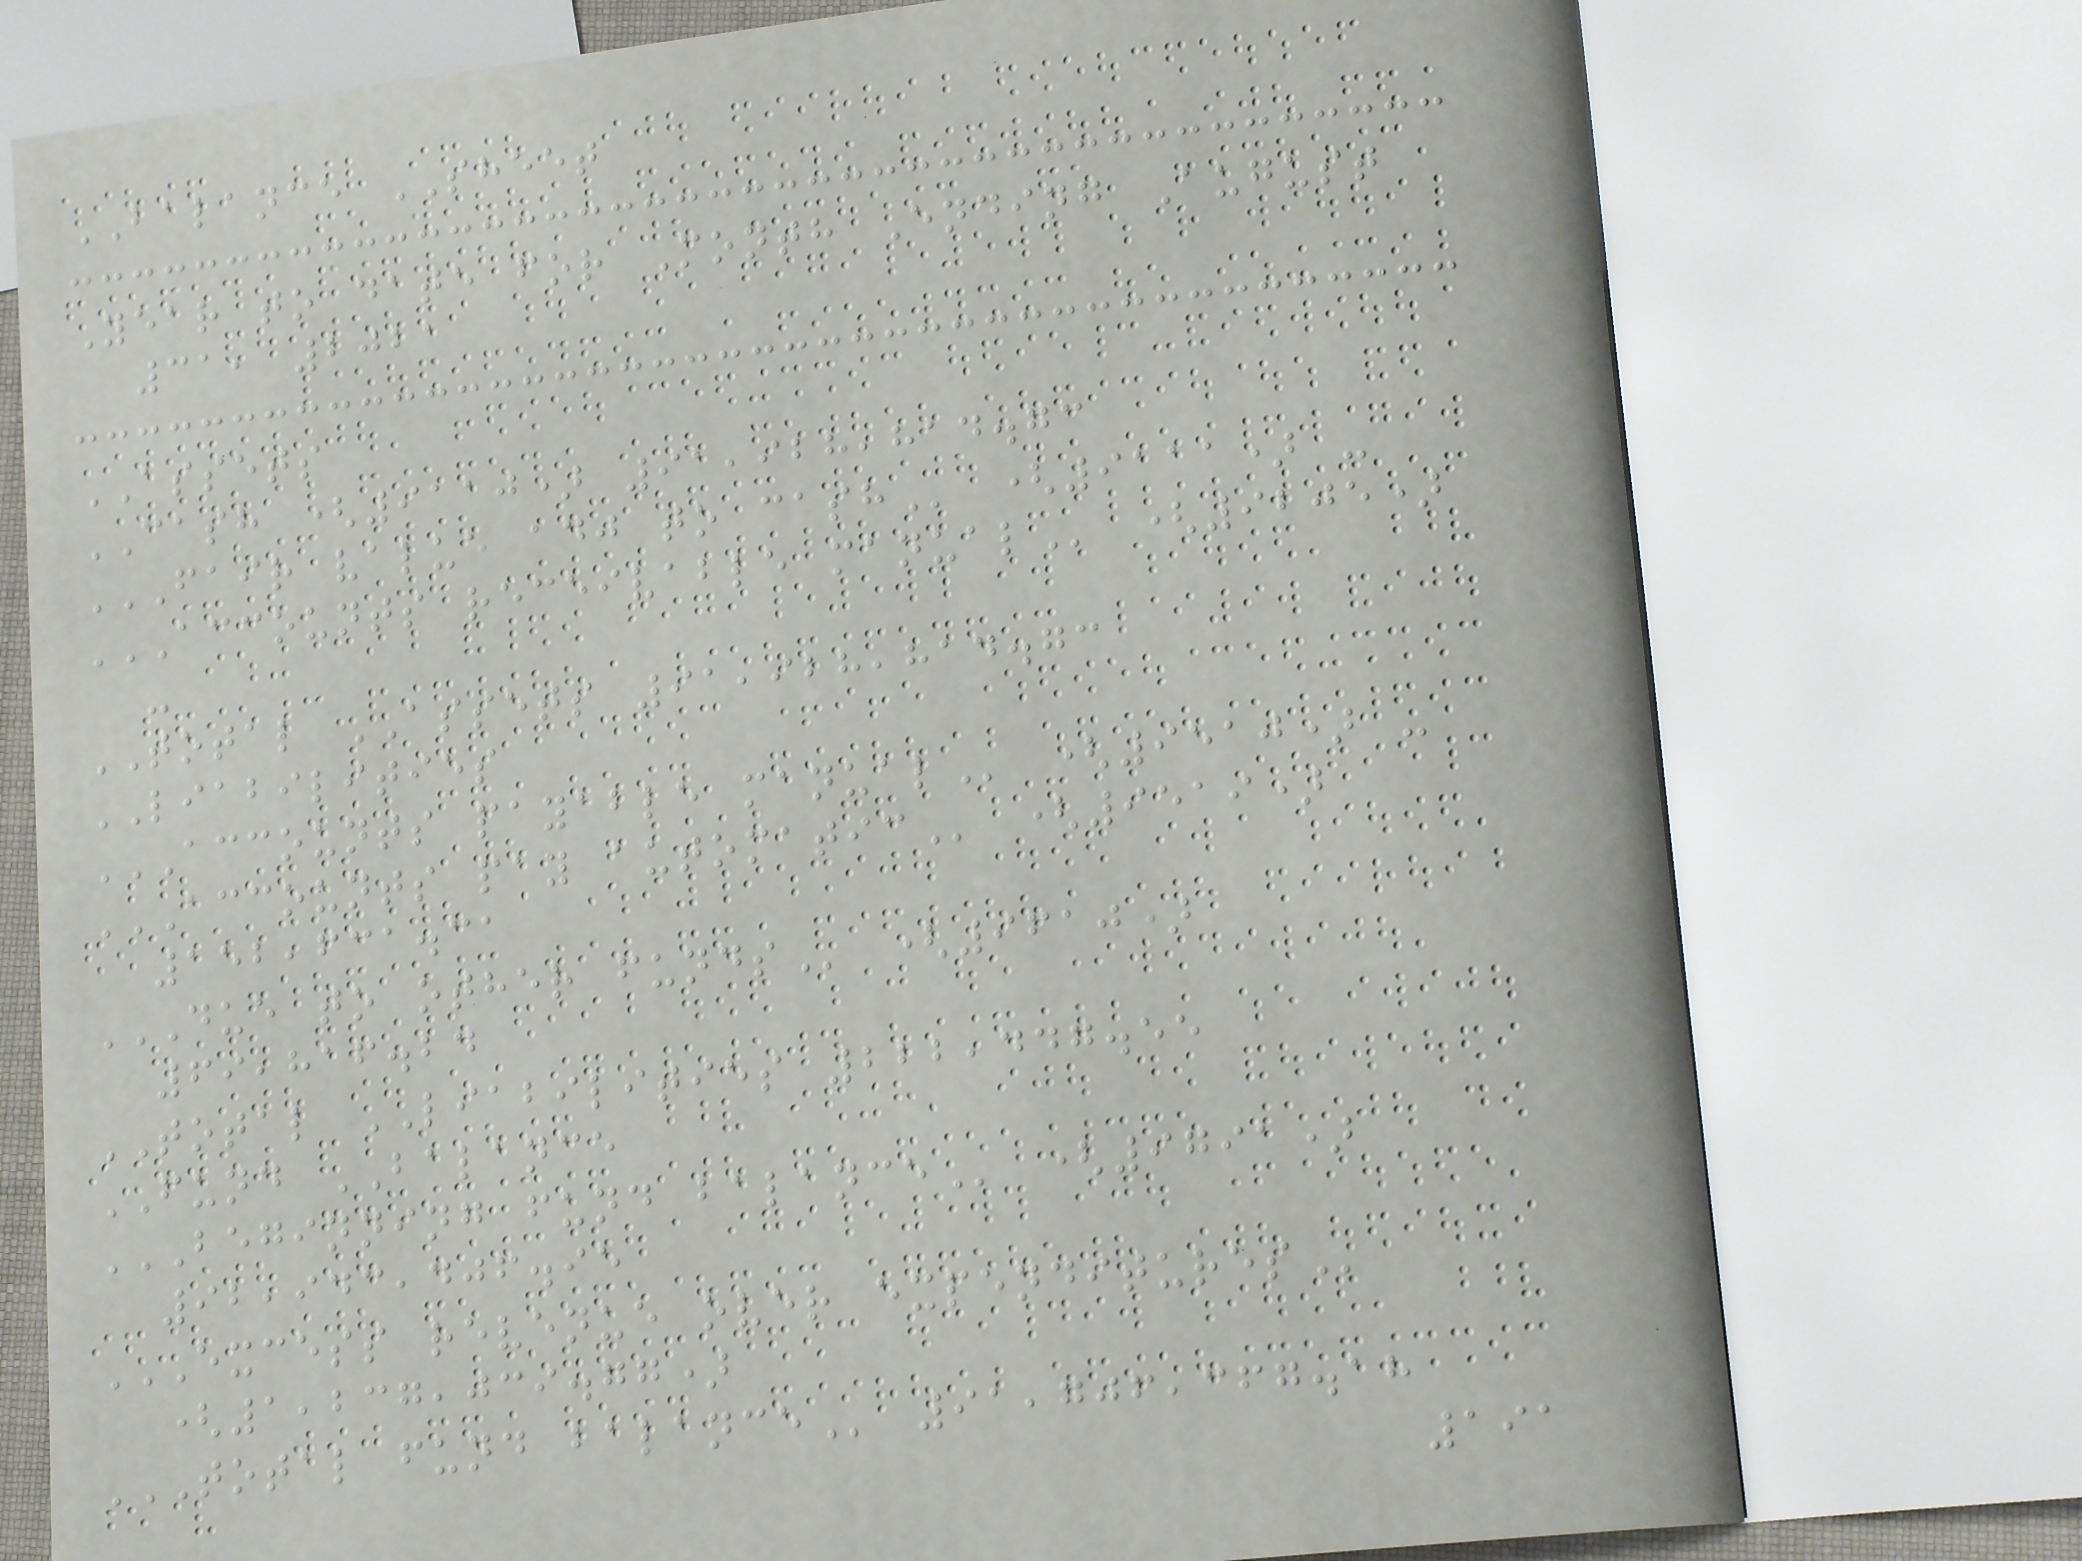BALANCE SHEET
Year to date for Month Ending August
31, 2021
ASSETS
CASH (9110) 91,928,814.73
FAIR VALUE ADJ TO CASH (9111) -
ACCOUNTS RECEIVABLE MANUAL (9205)
-
TOTAL ASSETS 91,928,814.73
LIABILITIES
ACCOUNTS PAYABLE MANUAL (9510) -
ACCOUNTS PAY AUTOMATIC (9519)
152,631.31
DUE TO OTHER FUNDS (9610)
69,816.24
TOTAL LIABILITIES 222,447.55
FUND BALANCE
BEGINNING FUND BALANCE (9791)
92,943,406.95
EXCESS REVENUE OVER EXPENDITURES
(1,237,039.77)
TOTAL FUND BALANCE 91,706,367.18
191
